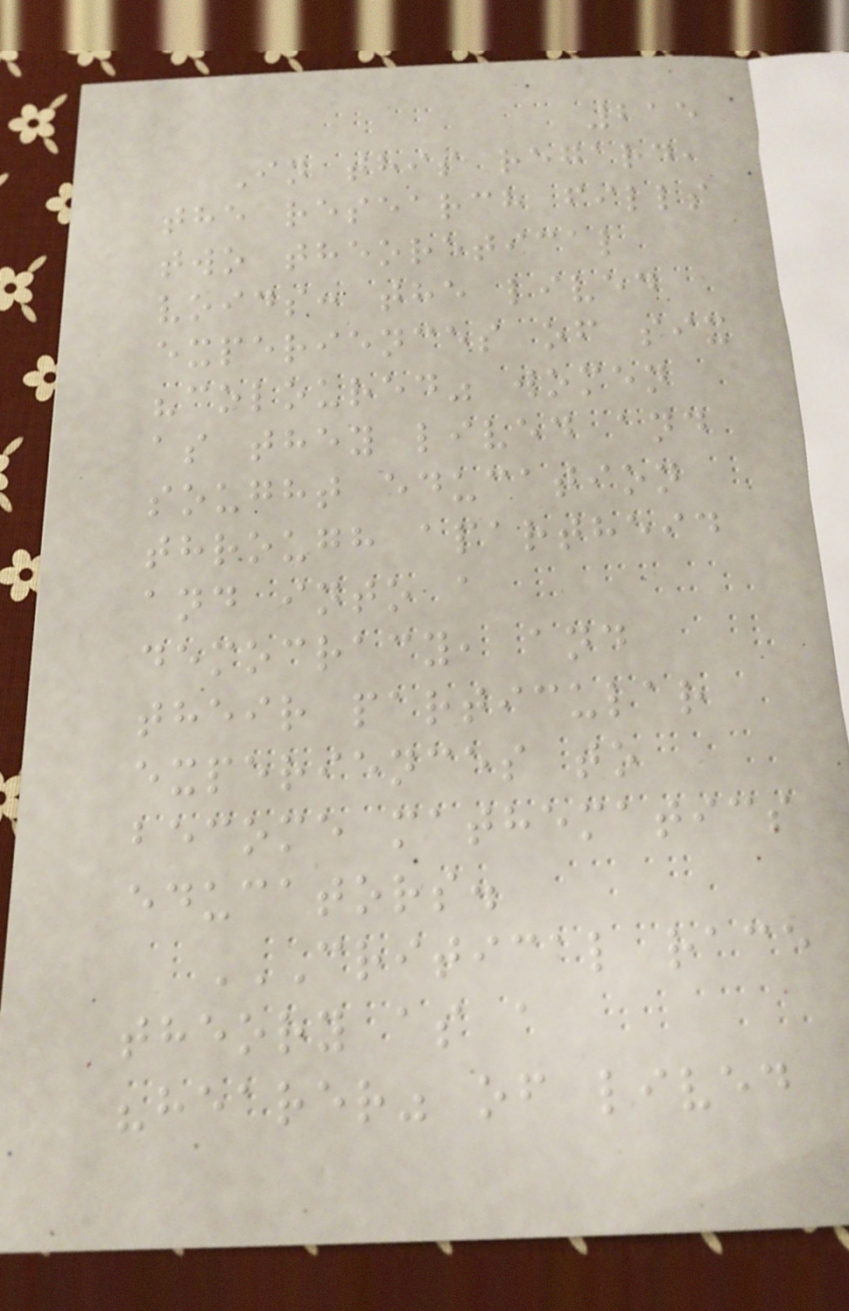215
In this regard,
the research fills
two theoretical
voids: the lived
experiences of six
"coloured" women
as they lived and
sought education
through apartheid
and into a
democracy, and
their particular
experiences to
become mathematics
educators.
CRITICAL RACE
THEORY AS A
"HEARER" OF LIVED
